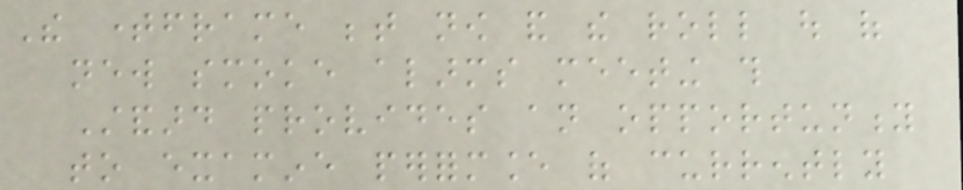The timeframe between now and the roll out of
new smoke alarms meeting this
Standard provides an opportunity
to examine performance of currently
